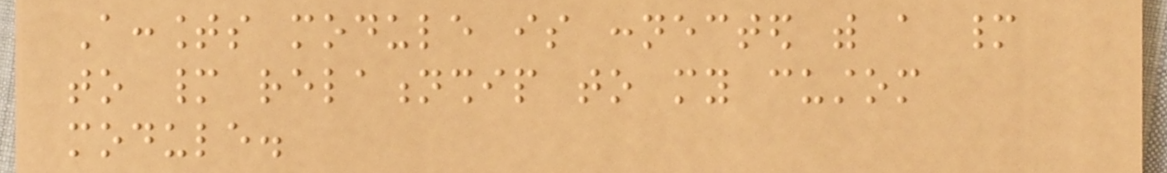Accounts module is connected with a many
to many relationship to my custom
module.
